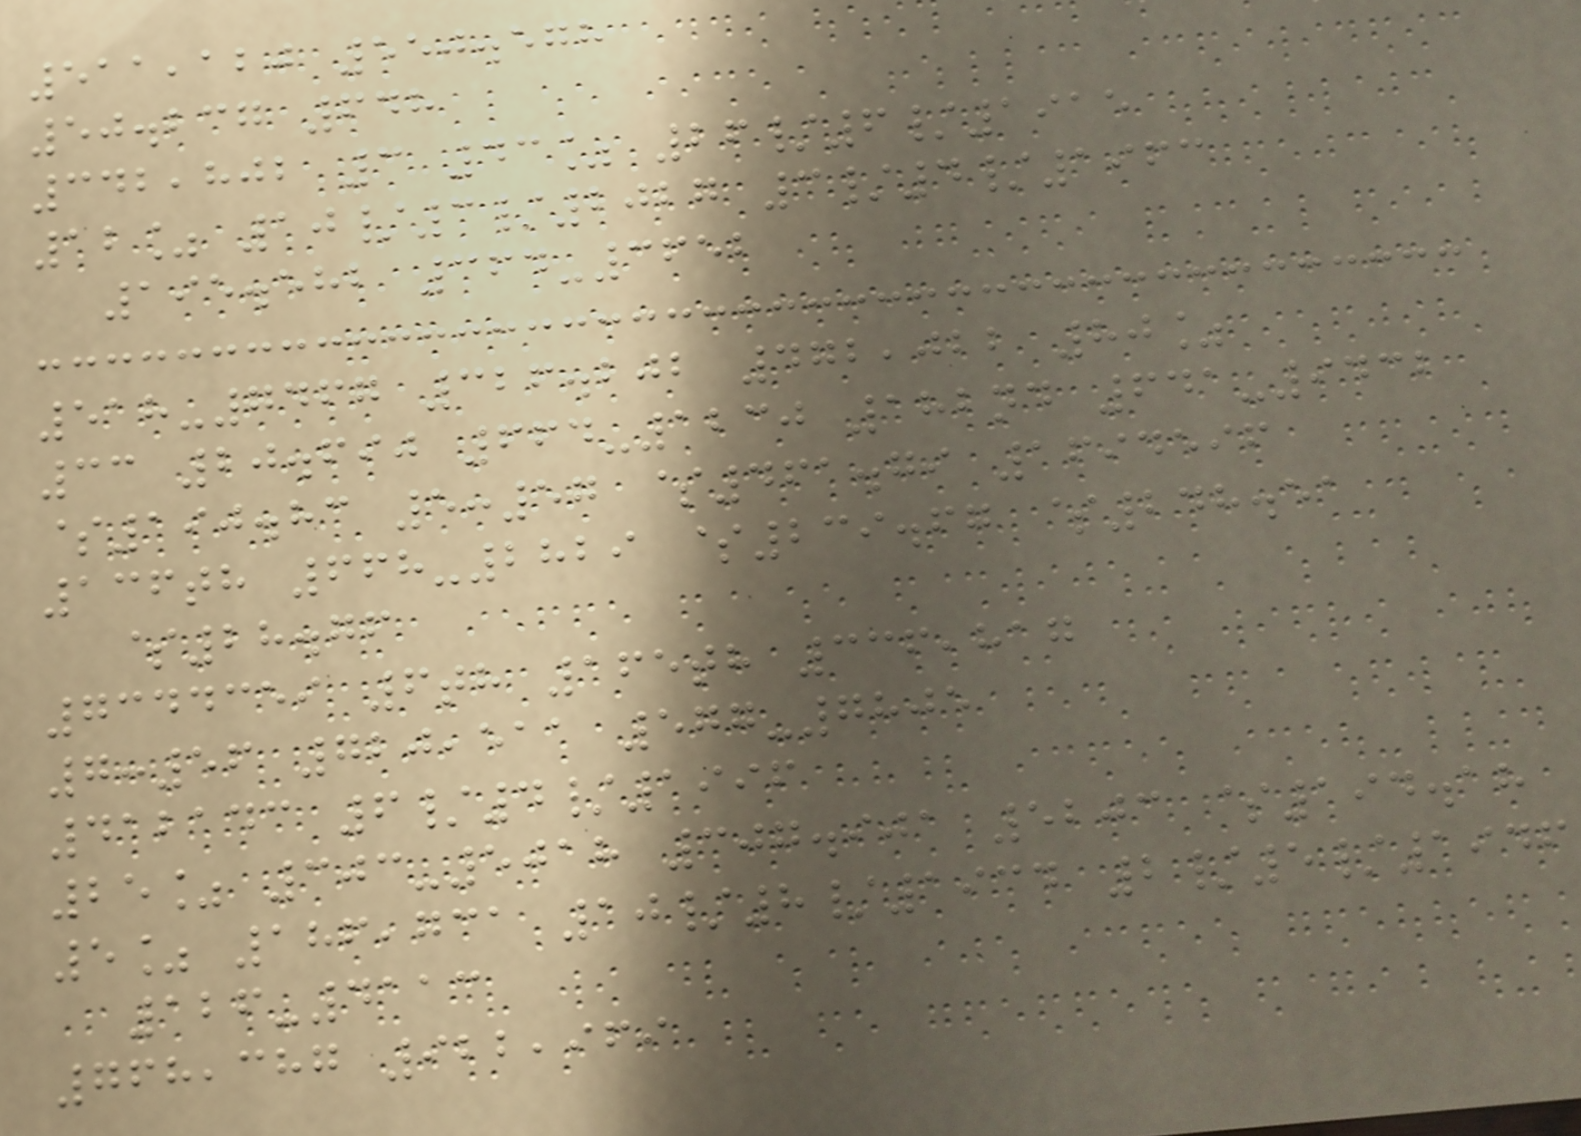511,120 550.578
50.237 648
342,802 3 43% 26/6/1915
12% 10/3/2027 3/4/1963
195.582 364-3652
518-7467 326.202 472,022 80%
33 20.690 664-1230 182nd 641-9432
$190.83 5:57 $461.79 1694596
136th 668-2829 $239.67 $248.51
$28.76
7344359 6th 165th 336,817
7:56 720,511 577-7805
412143 6/4/1996
25% 303-5018 307.901 5203 $194.18
5% 186,731 10/8/1934 2/5/1946
126-4113
768,387 922,969
